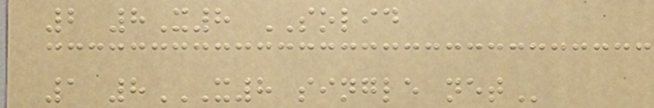2 8X8 SOLID
1 8X8 SINGLE NET
